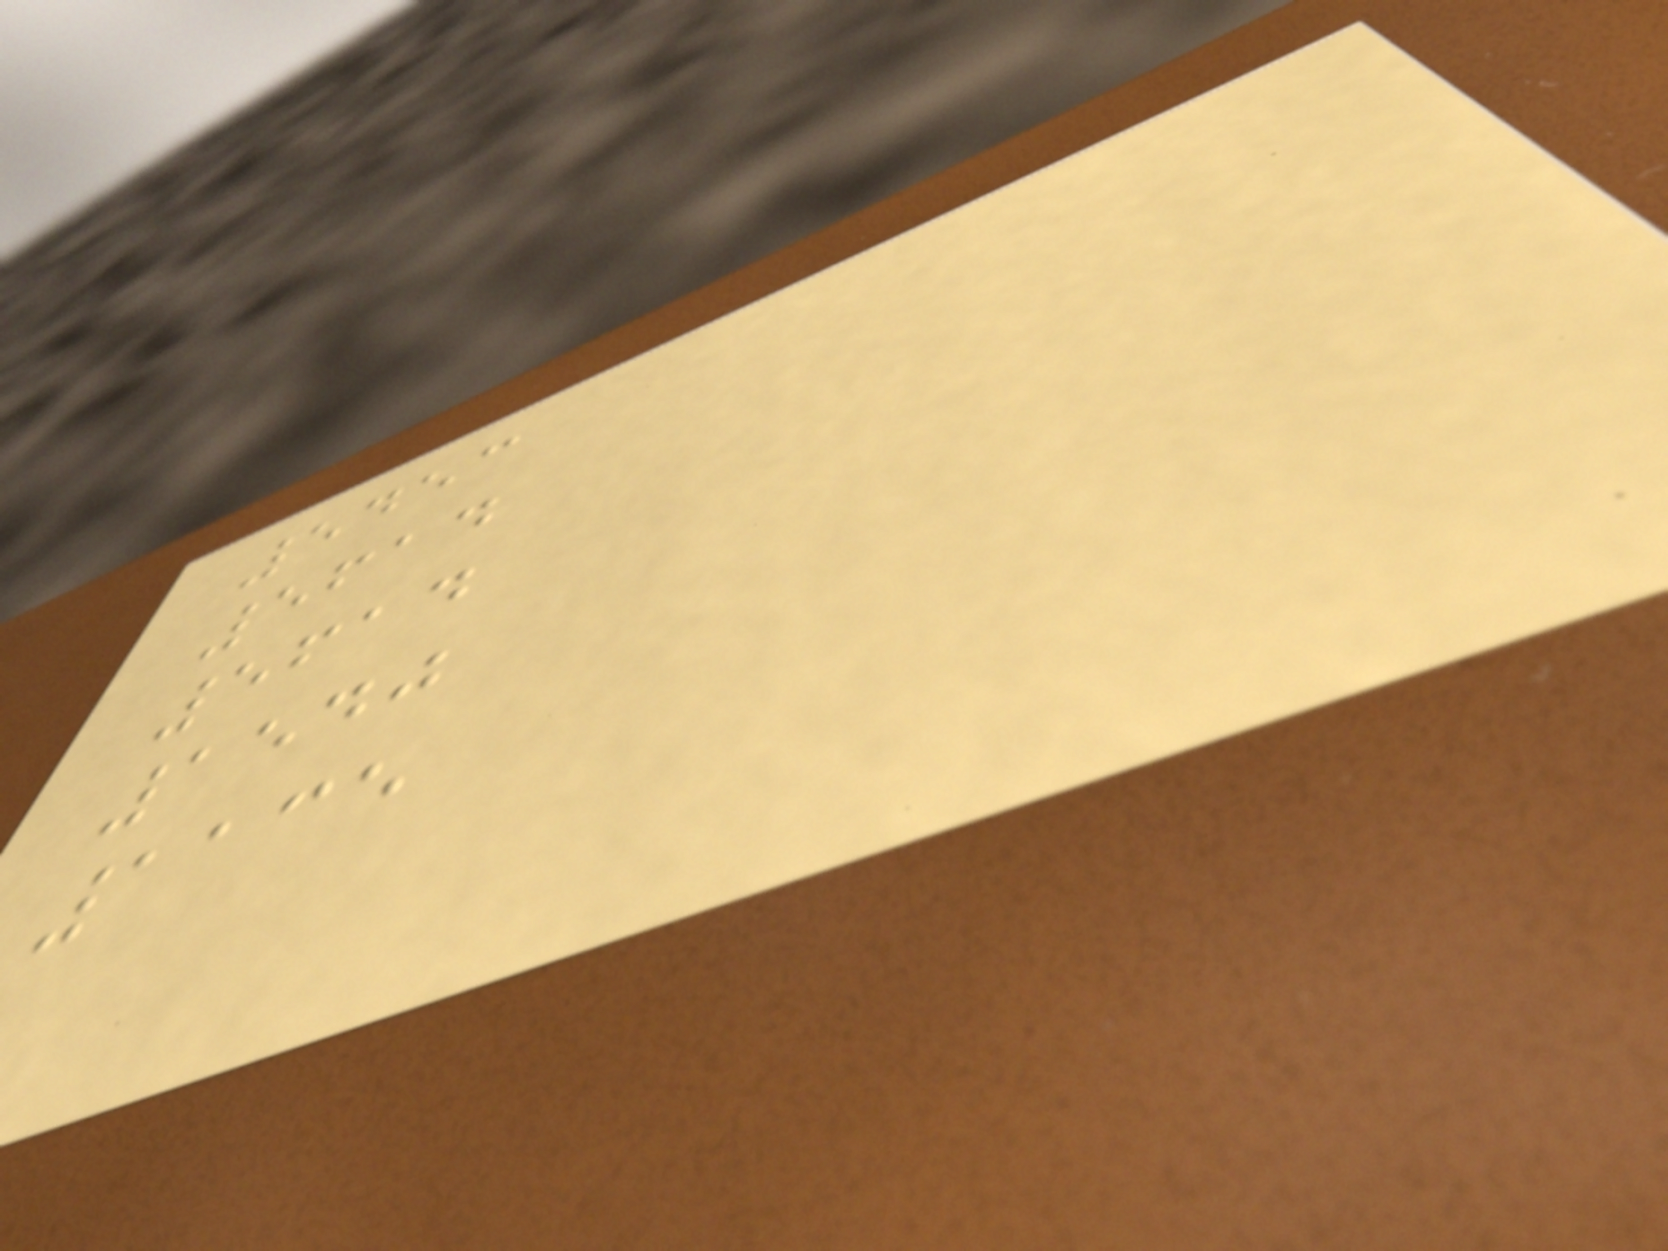5453
5614
5614
1540
1135
